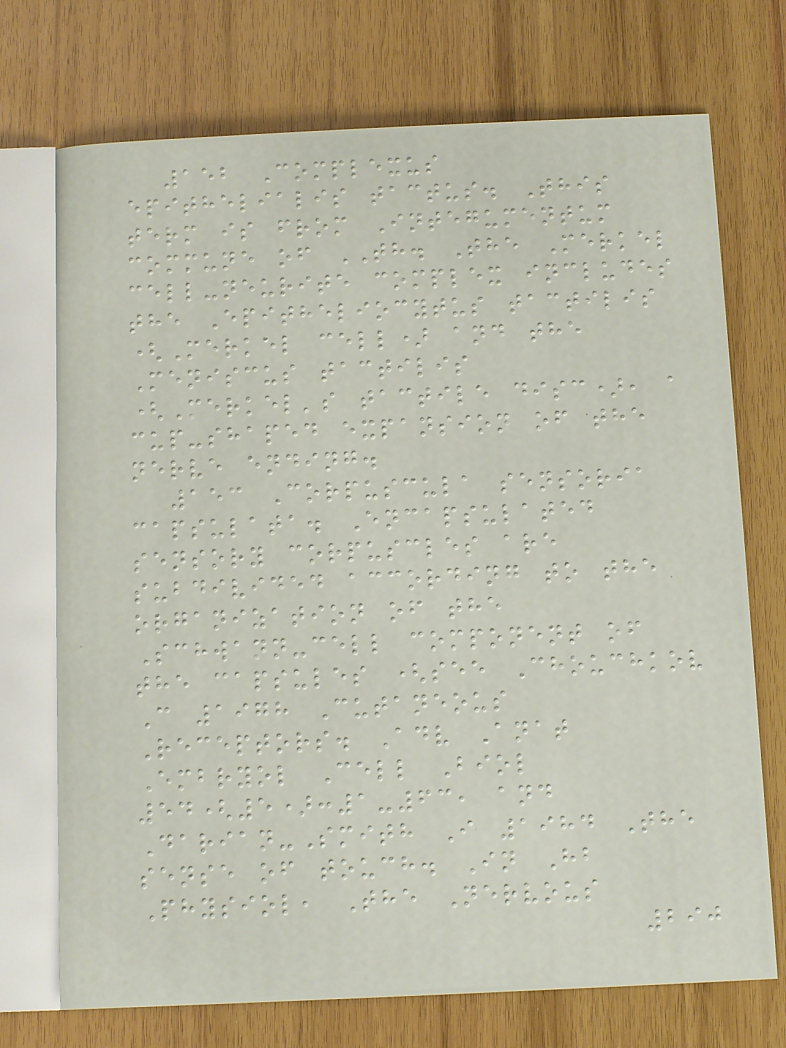152 Complexus
epithelialis tactus. This
term is from Integumentum
commune of TH. The Merkel
cell-neurite complex includes
the Epitheliocytus tactilis
(Merkel cell) and the
Meniscus tactilis
(Merkel's tactile disc), a
cup-shaped expansion of the
nerve ending.
153 Corpuscula sensoria
capsulata. Encapsulated
sensory corpuscles are
subdivided according to the
organization of the
Schwann-cell component of
the capsules (see Chouchkov
C 1978 Cutaneous
Receptors. Adv Anat
Embryol Cell Biol
54(5):1-63, and
Darian-Smith I 1984 The
sense of touch. In Hb
Physiol, The Nervous
290
